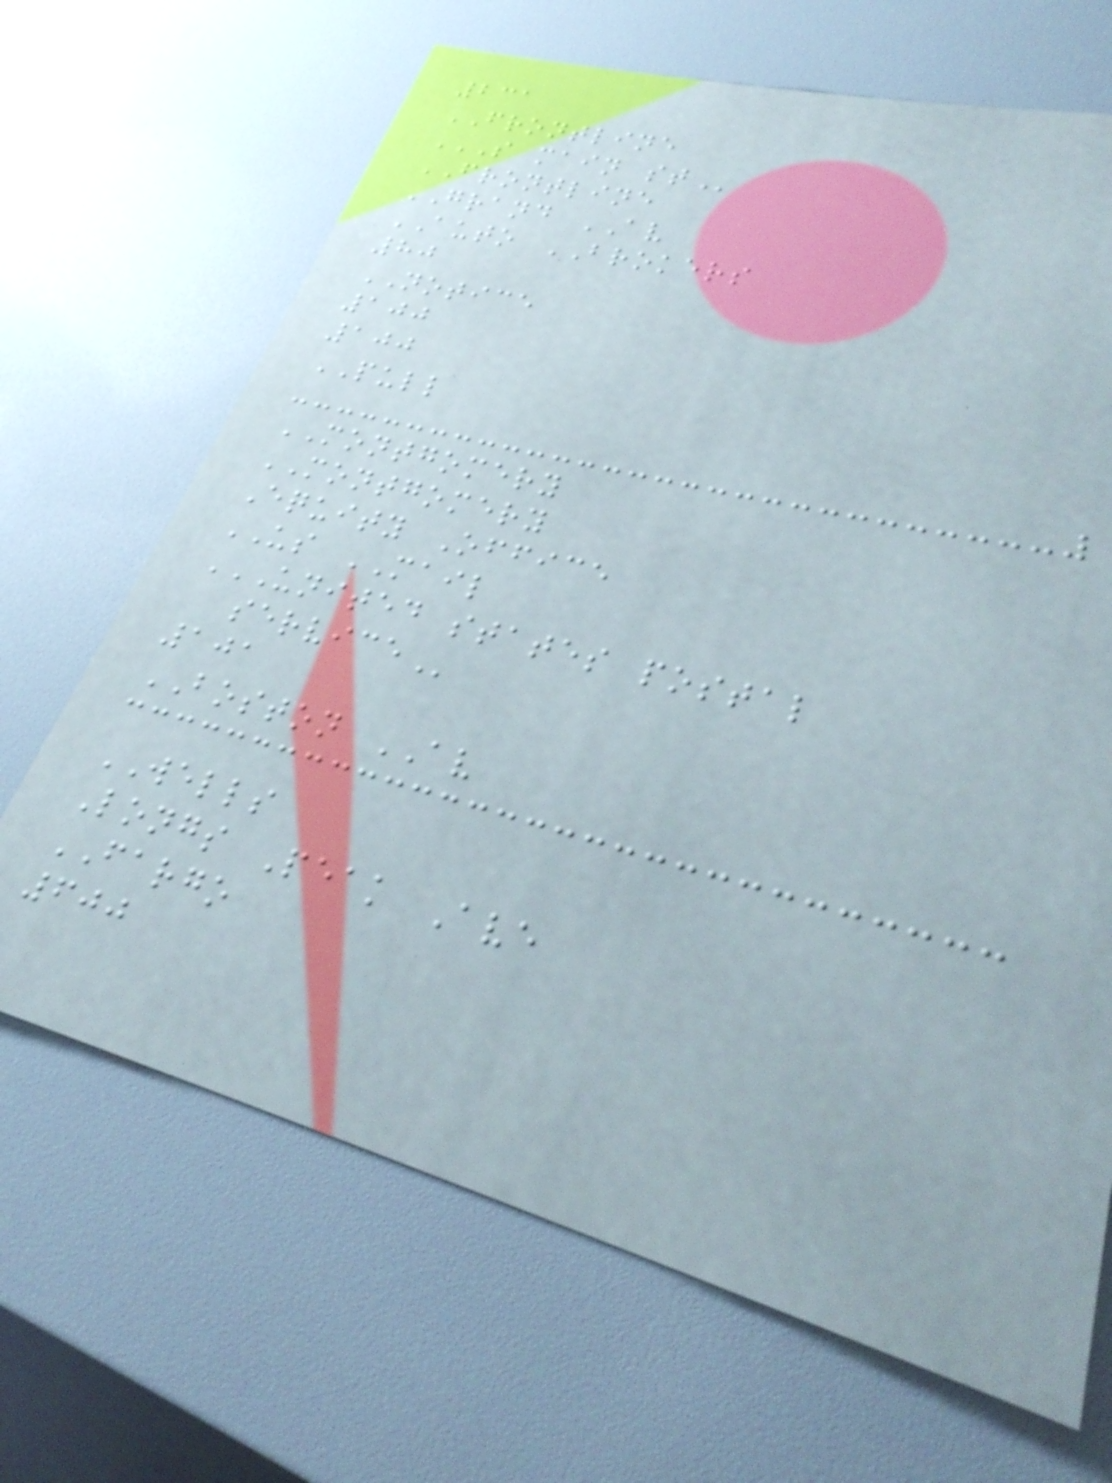231
FRONTLINE
S MAIN ST
FRONTLINE
GRAND AV
AUTO BROKERS
80
NOTICE
100
100
PULL
MONTGOMERY
MONTGOMERY
Equity Office
US MAIL
UNITED STATES POSTAL
SERVICE
101
BOSTON AV
WELLS
Longs Peak Ave
FARGO
600
